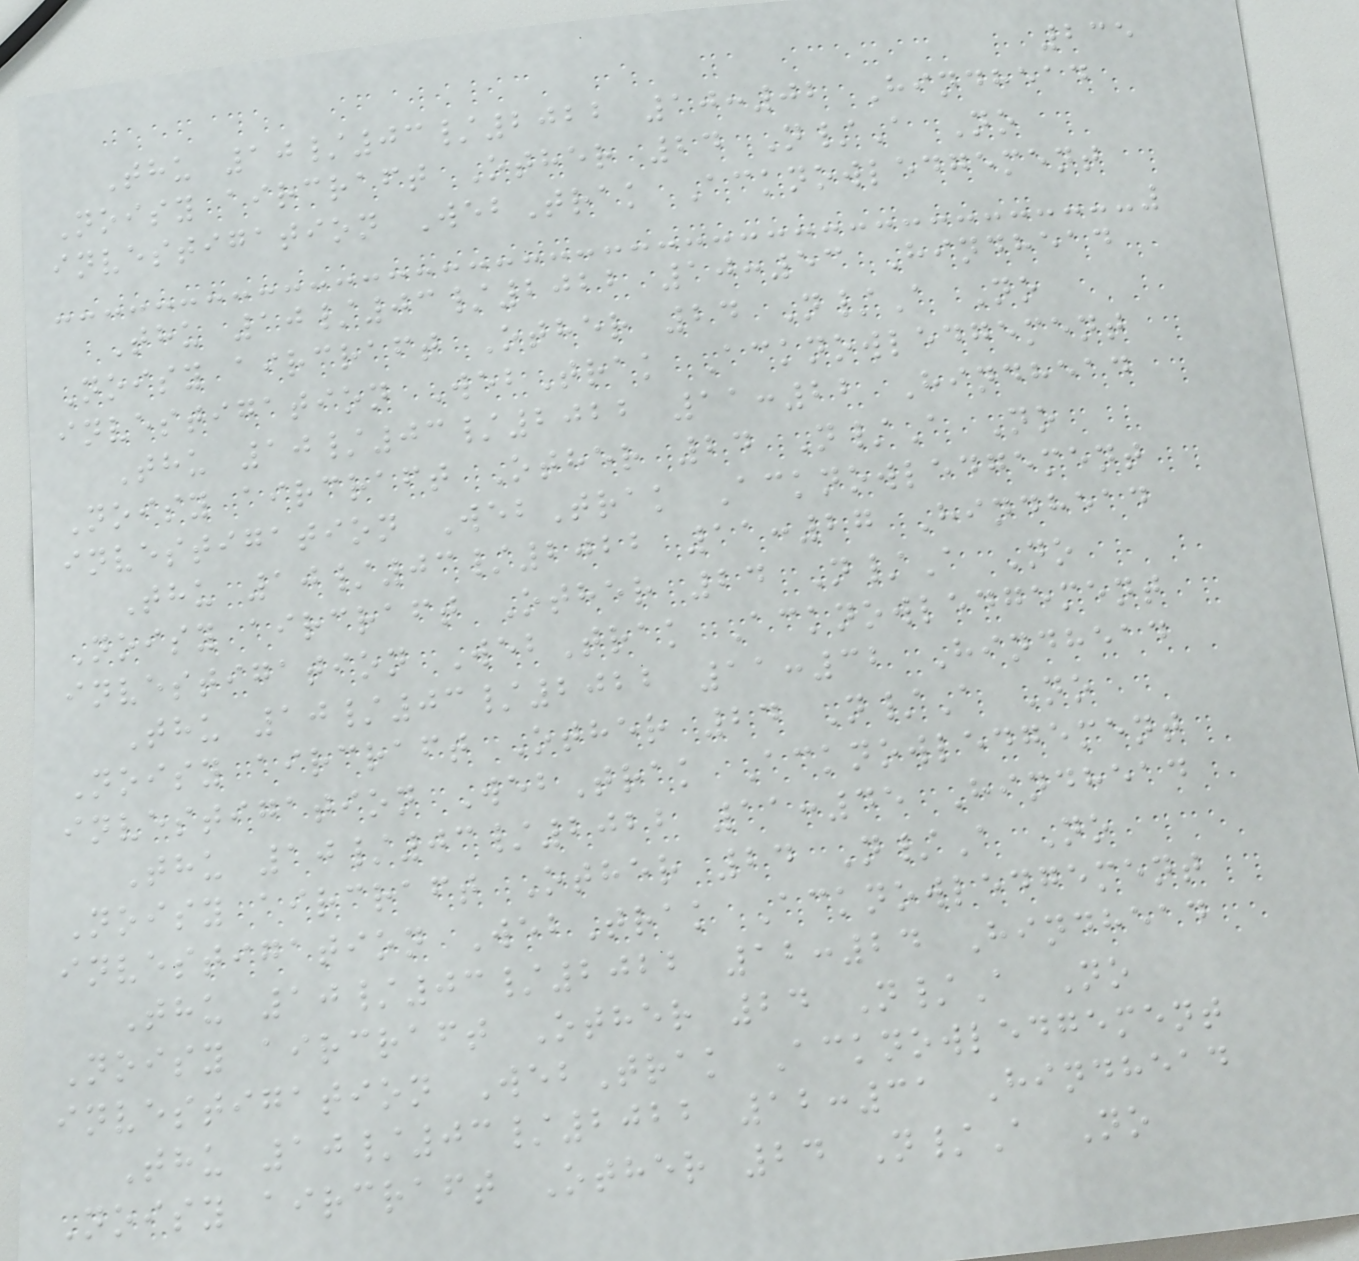235
Thu 10/03/2022 10:02 Hindhead
Noisy aircraft Other 24 N/A No
investigation WebTrak Acknowledgement
Thu 10/03/2022 10:53 Hindhead
Noisy aircraft Other 24 N/A No
investigation WebTrak Acknowledgement
Thu 10/03/2022 11:22 Hindhead
Noisy aircraft Other 24 N/A No
investigation WebTrak Acknowledgement
Thu 10/03/2022 11:27 Hindhead
Noisy aircraft Other 24 N/A No
investigation WebTrak Acknowledgement
Thu 10/03/2022 11:32 Hindhead
Noisy aircraft Other 24 N/A No
investigation WebTrak Acknowledgement
Thu 10/03/2022 11:45 Hindhead
Noisy aircraft Other 24 N/A No
investigation WebTrak Acknowledgement
Thu 10/03/2022 12:24 Hindhead
Noisy aircraft Other 24 N/A No
investigation WebTrak Acknowledgement
Thu 10/03/2022 12:31 Hindhead
Noisy aircraft Other 24 N/A No
